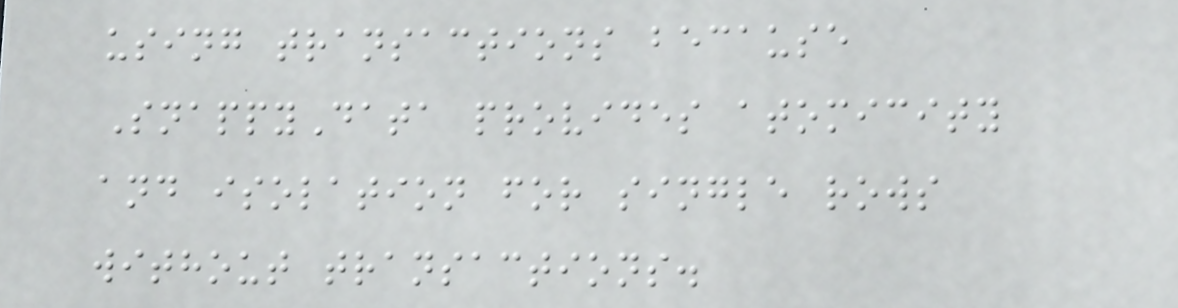using transactions because
SnappyData provides atomicity
and isolation for single rows
without transactions.
